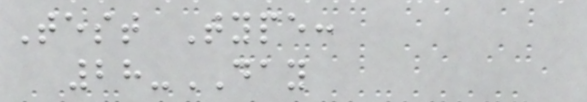Test Type:
28-DAY
